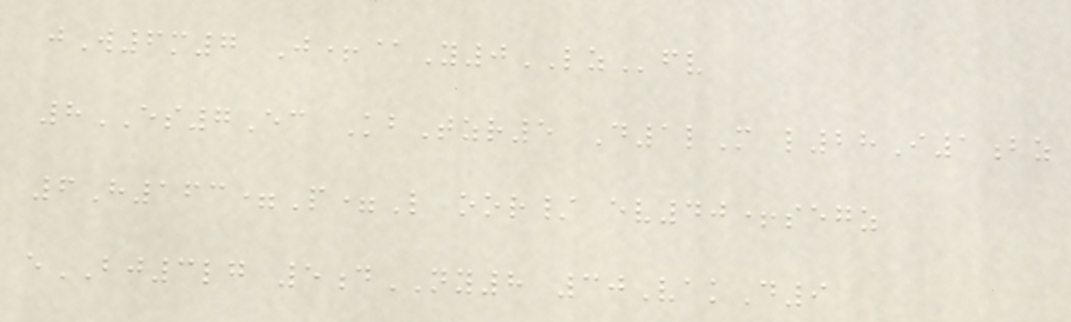jW6m7 J+@Y0LZfv
8ES7Ec KbTzr5 D1lM l28I1bz
6H163=P=L oor/ ev40+segz
eBJ3lg 5dNY8 30VakD9
